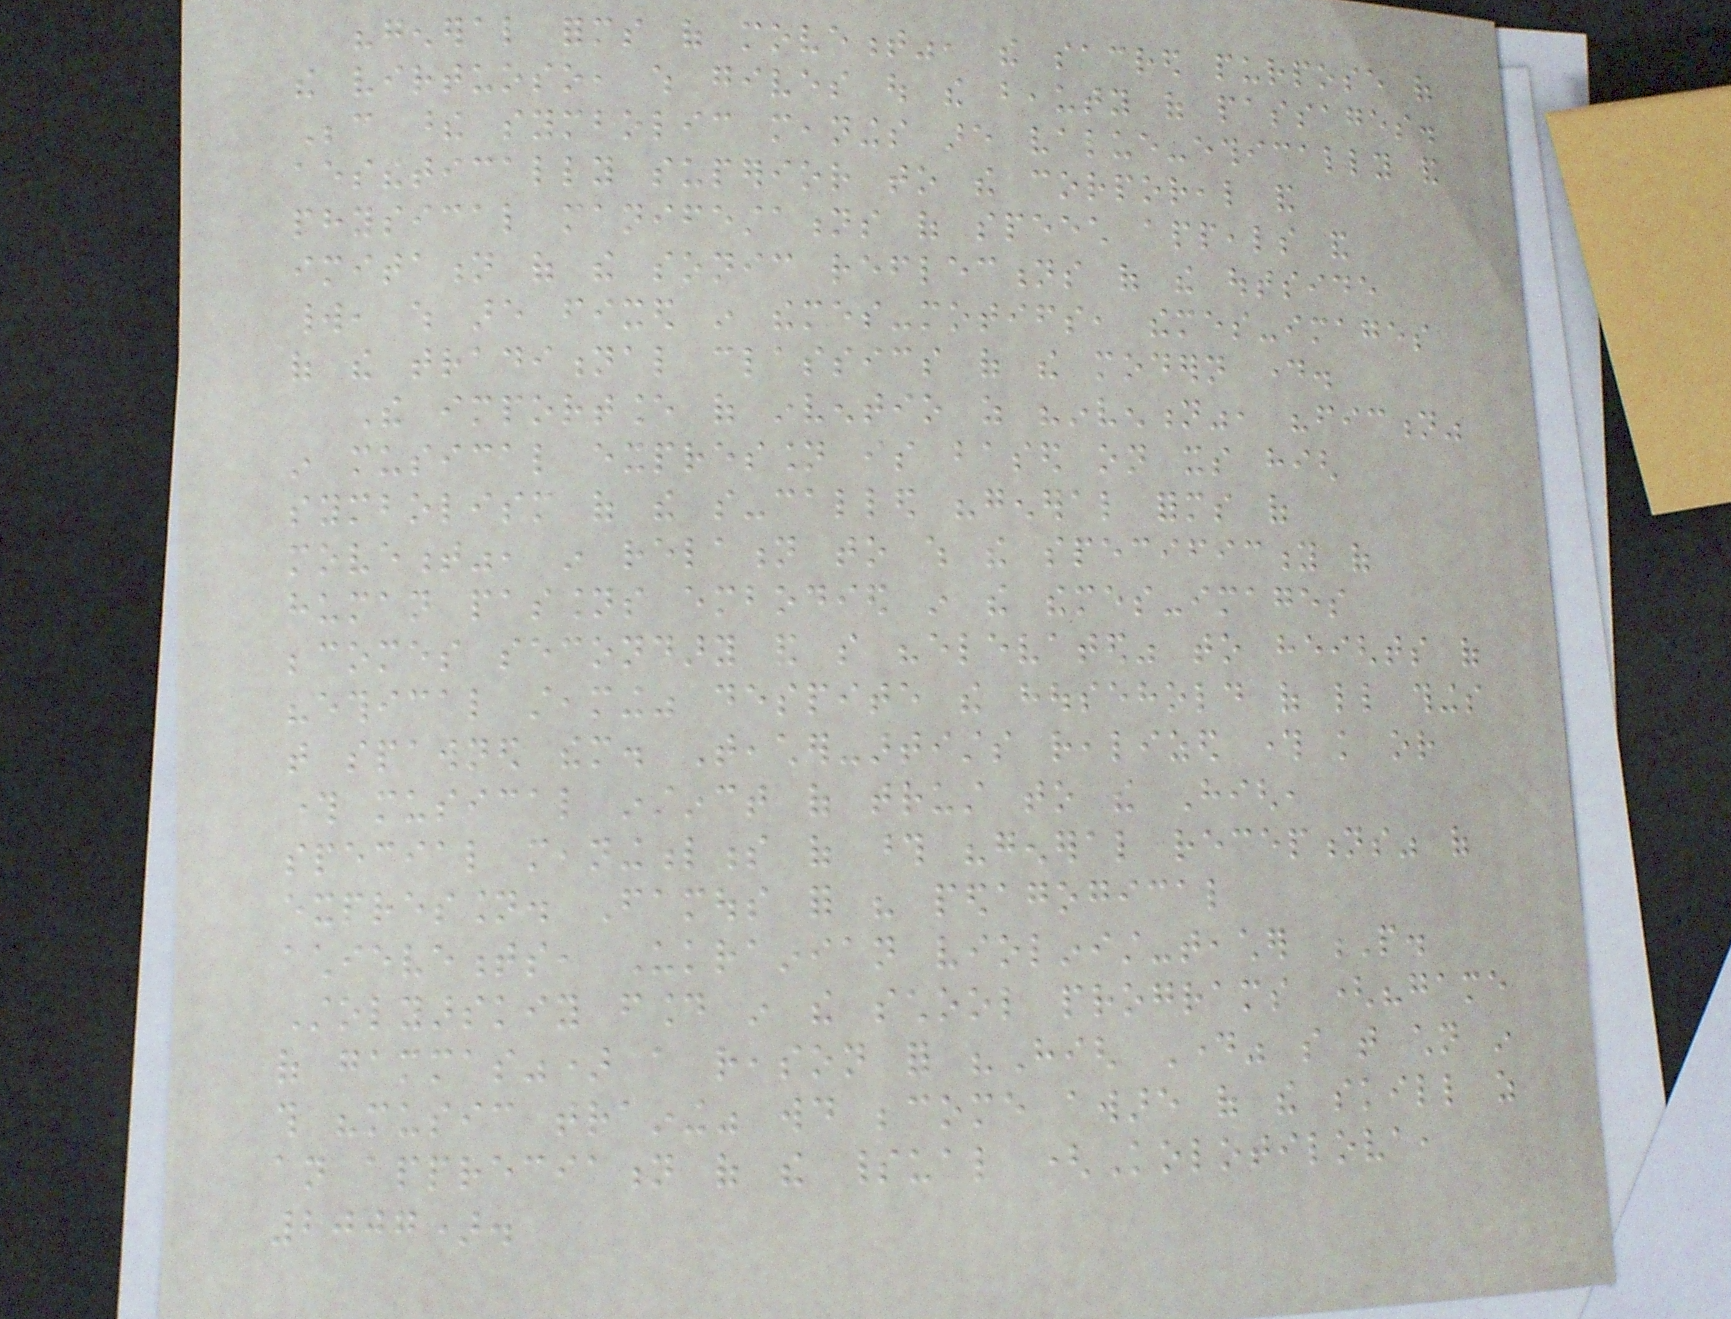"general forms of movement", the sacred purpose of
the virtuoso, which gives out the beauty of passages.
Because these symbolic meanings are value-ethically and
aesthetically superior to the corporeal and
physical manifestations of speech appeals and
imitation of the sonic reflections of the outside
world, which are fixed in themes-motifs, themes-images
of the traditional classics of the modern day.
The importance of inventio as "invention", "fiction"
in musical expression is based on its high
symbolism of the so-called "general forms of
movement", in relation to which the specificity of
human passions embodied in the themes-images
becomes secondary and so "elevated" to heights of
"ethical steaming" despite the household of little things
that spawned them. Teacher-artists realized through knowledge or
through musical instinct of trust to the High,
special meaningfulness of those "general receptions" of
expression. Famous for his pedagogical
achievements, Ukrainian violinist-teacher P.
Stolyarskiy found in the school programs ("game
of gammas") a reason for "High Day" so that children in
this "music training" would become aware of the skill as
an appreciation of the spiritual (Kolotilova,
2007).
